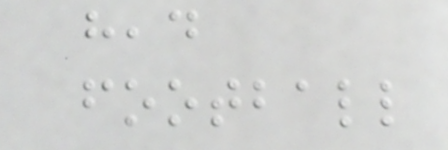head
football
